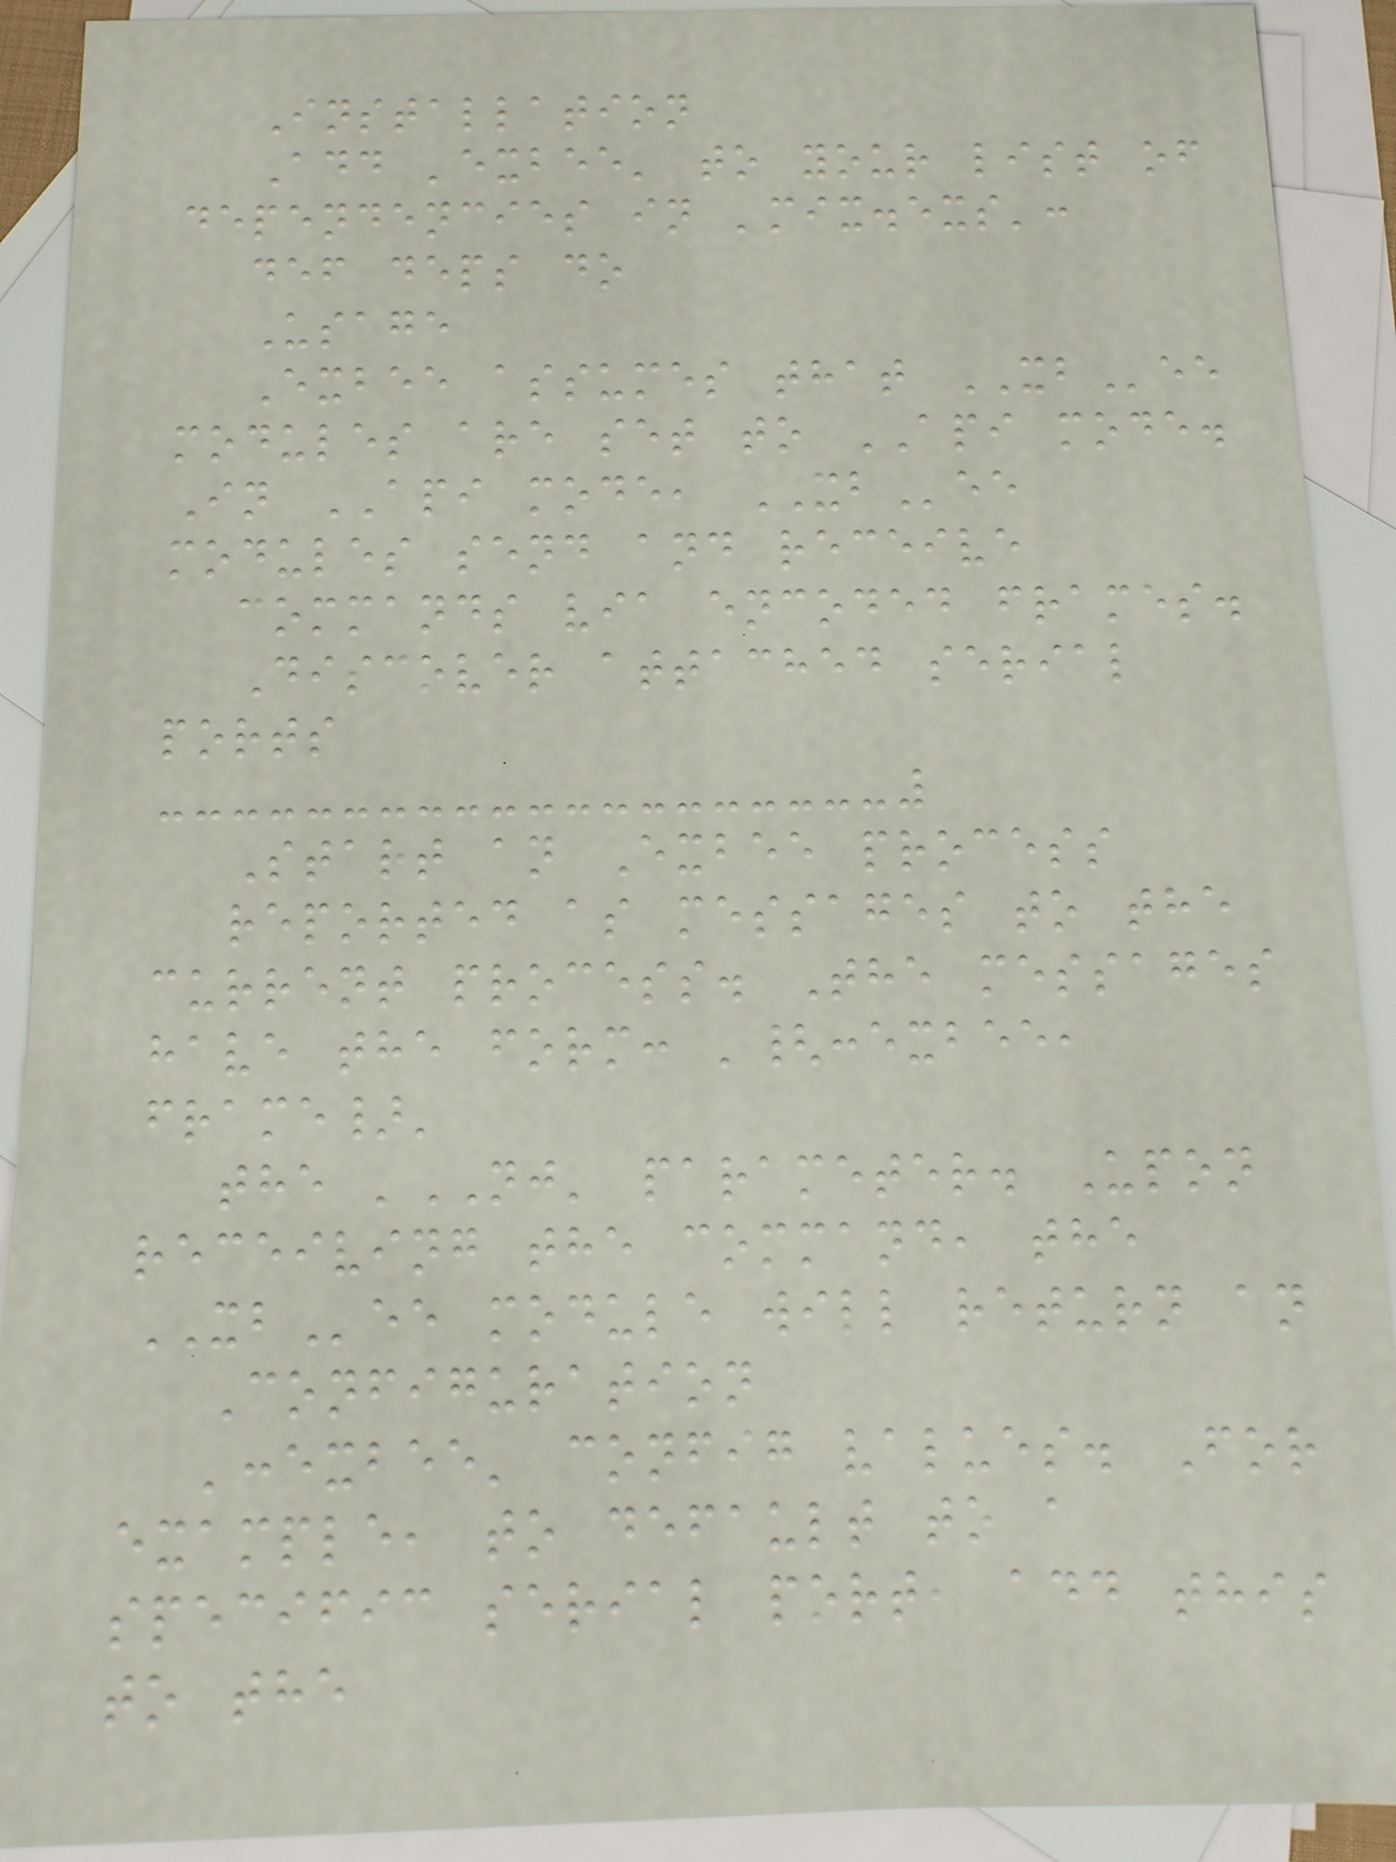Installation
Add 'exbee' to your list of
dependencies in 'mix.exs':
def deps do
Usage
Exbee assumes that XBee
modules are set to API mode.
In API mode, XBee
modules send and receive
commands via encoded frames.
Discover attached serial
ports
Start an Exbee process
reported as messages to the
current process. The messages
have the form: '{:exbee,
frame}'
the 'NJ' parameter. Upon
receiving the command, the
XBee module will return an
Configuration
':exbee' config values. For
example, to default to a
specific serial port, add this
to the
